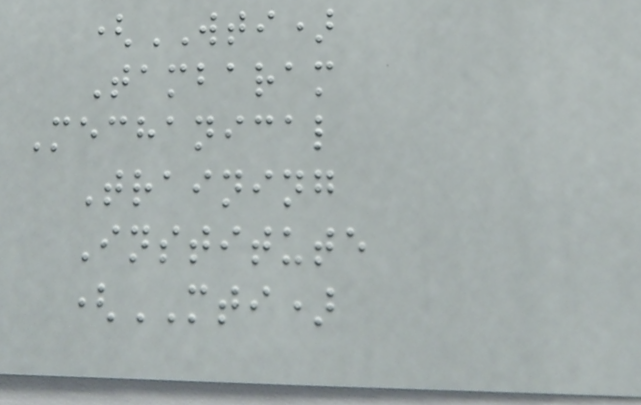(WTI)
Tambaram
Mechanical
Training
Institute
(MTI)
